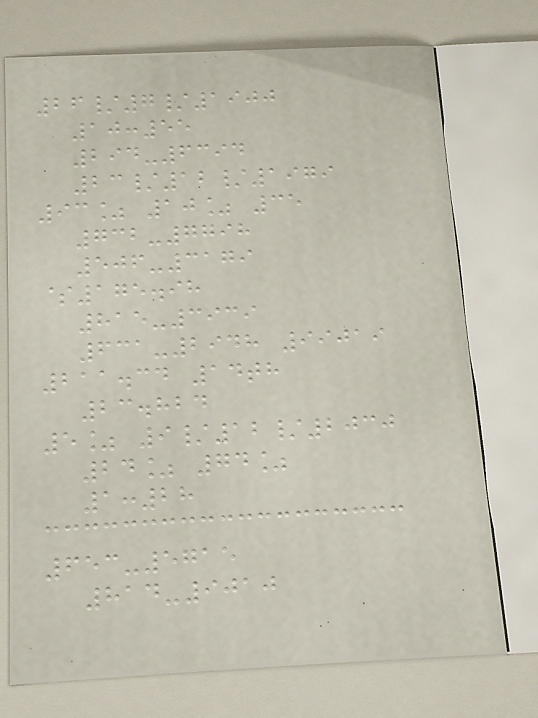26/7/1900
10:55
294-6394
23/12/1979
93% 10% 35
732-7798
506-3179
$175.98
815-3939
631-2948 99019
211.34 14th
23.824
5% 9/12/2030
24% 74%
1:28
653-5715
814-9010
